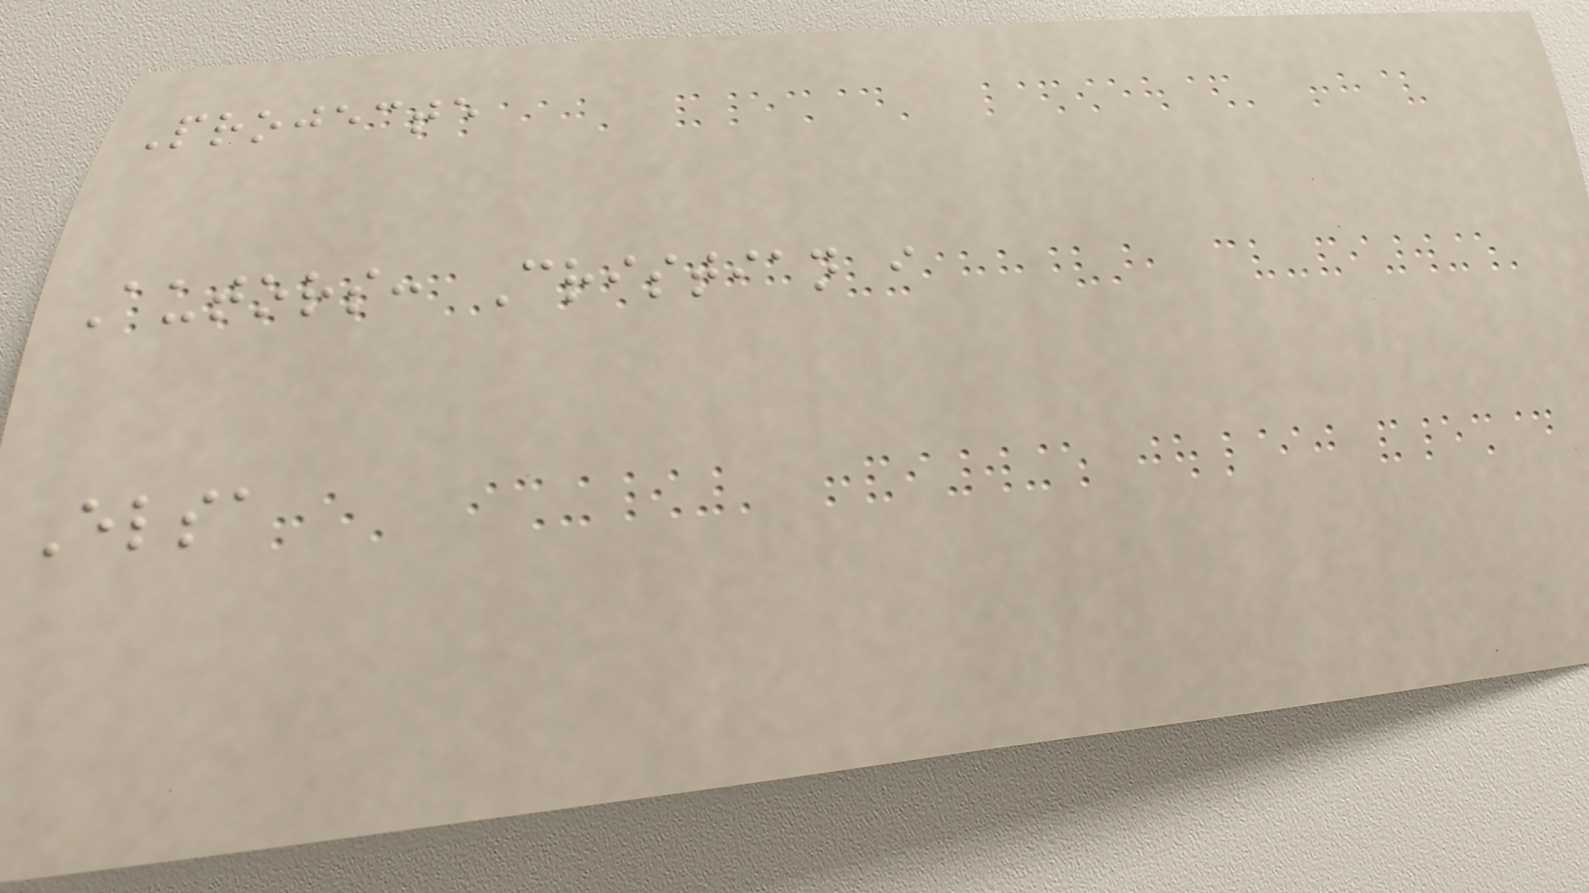Projecte
Autors: Cristian i
Elsa
